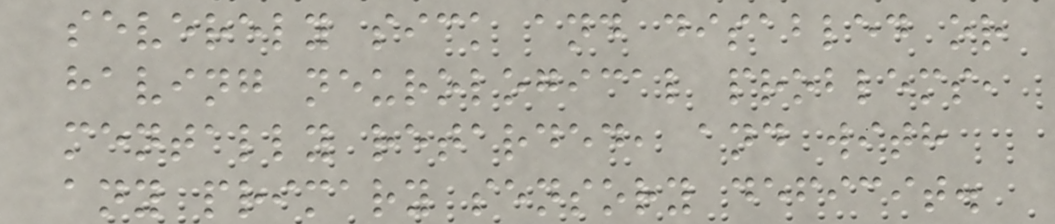severely sick and disabled or
having neurological problems,
mentally retarded, and with
any primary sensory deficit.
